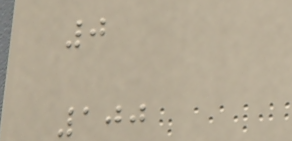0
100
